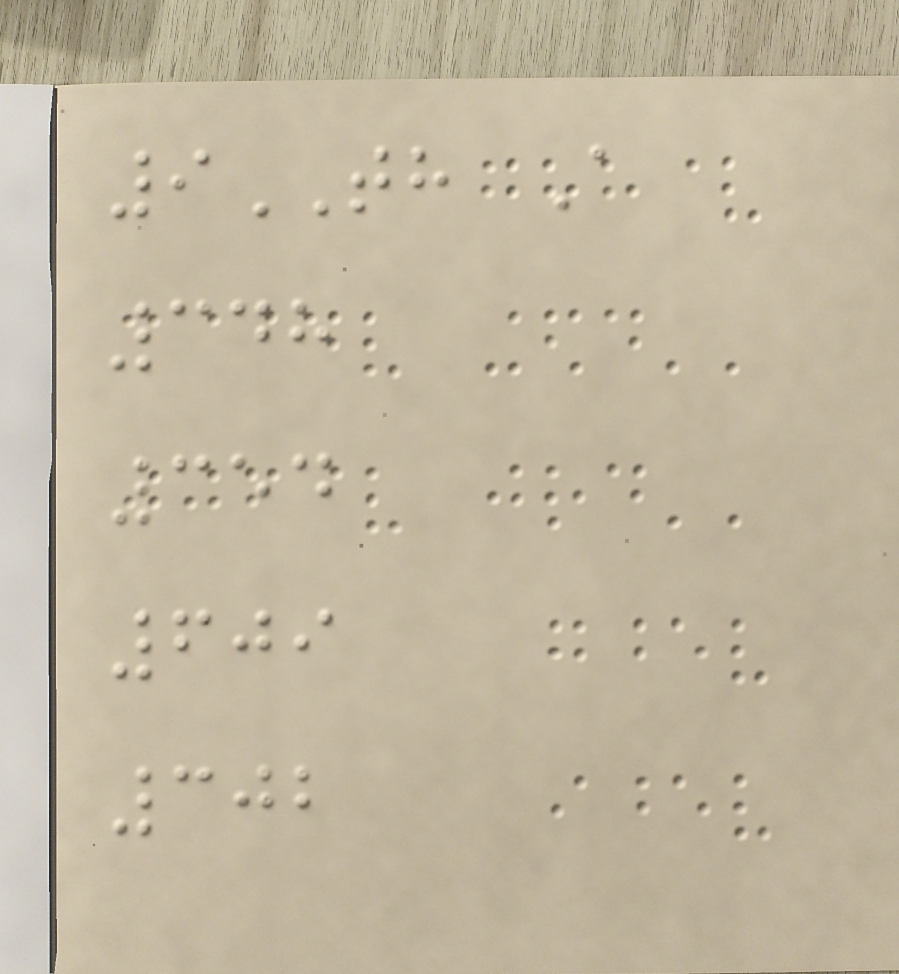9TH A
348
354
609
302
